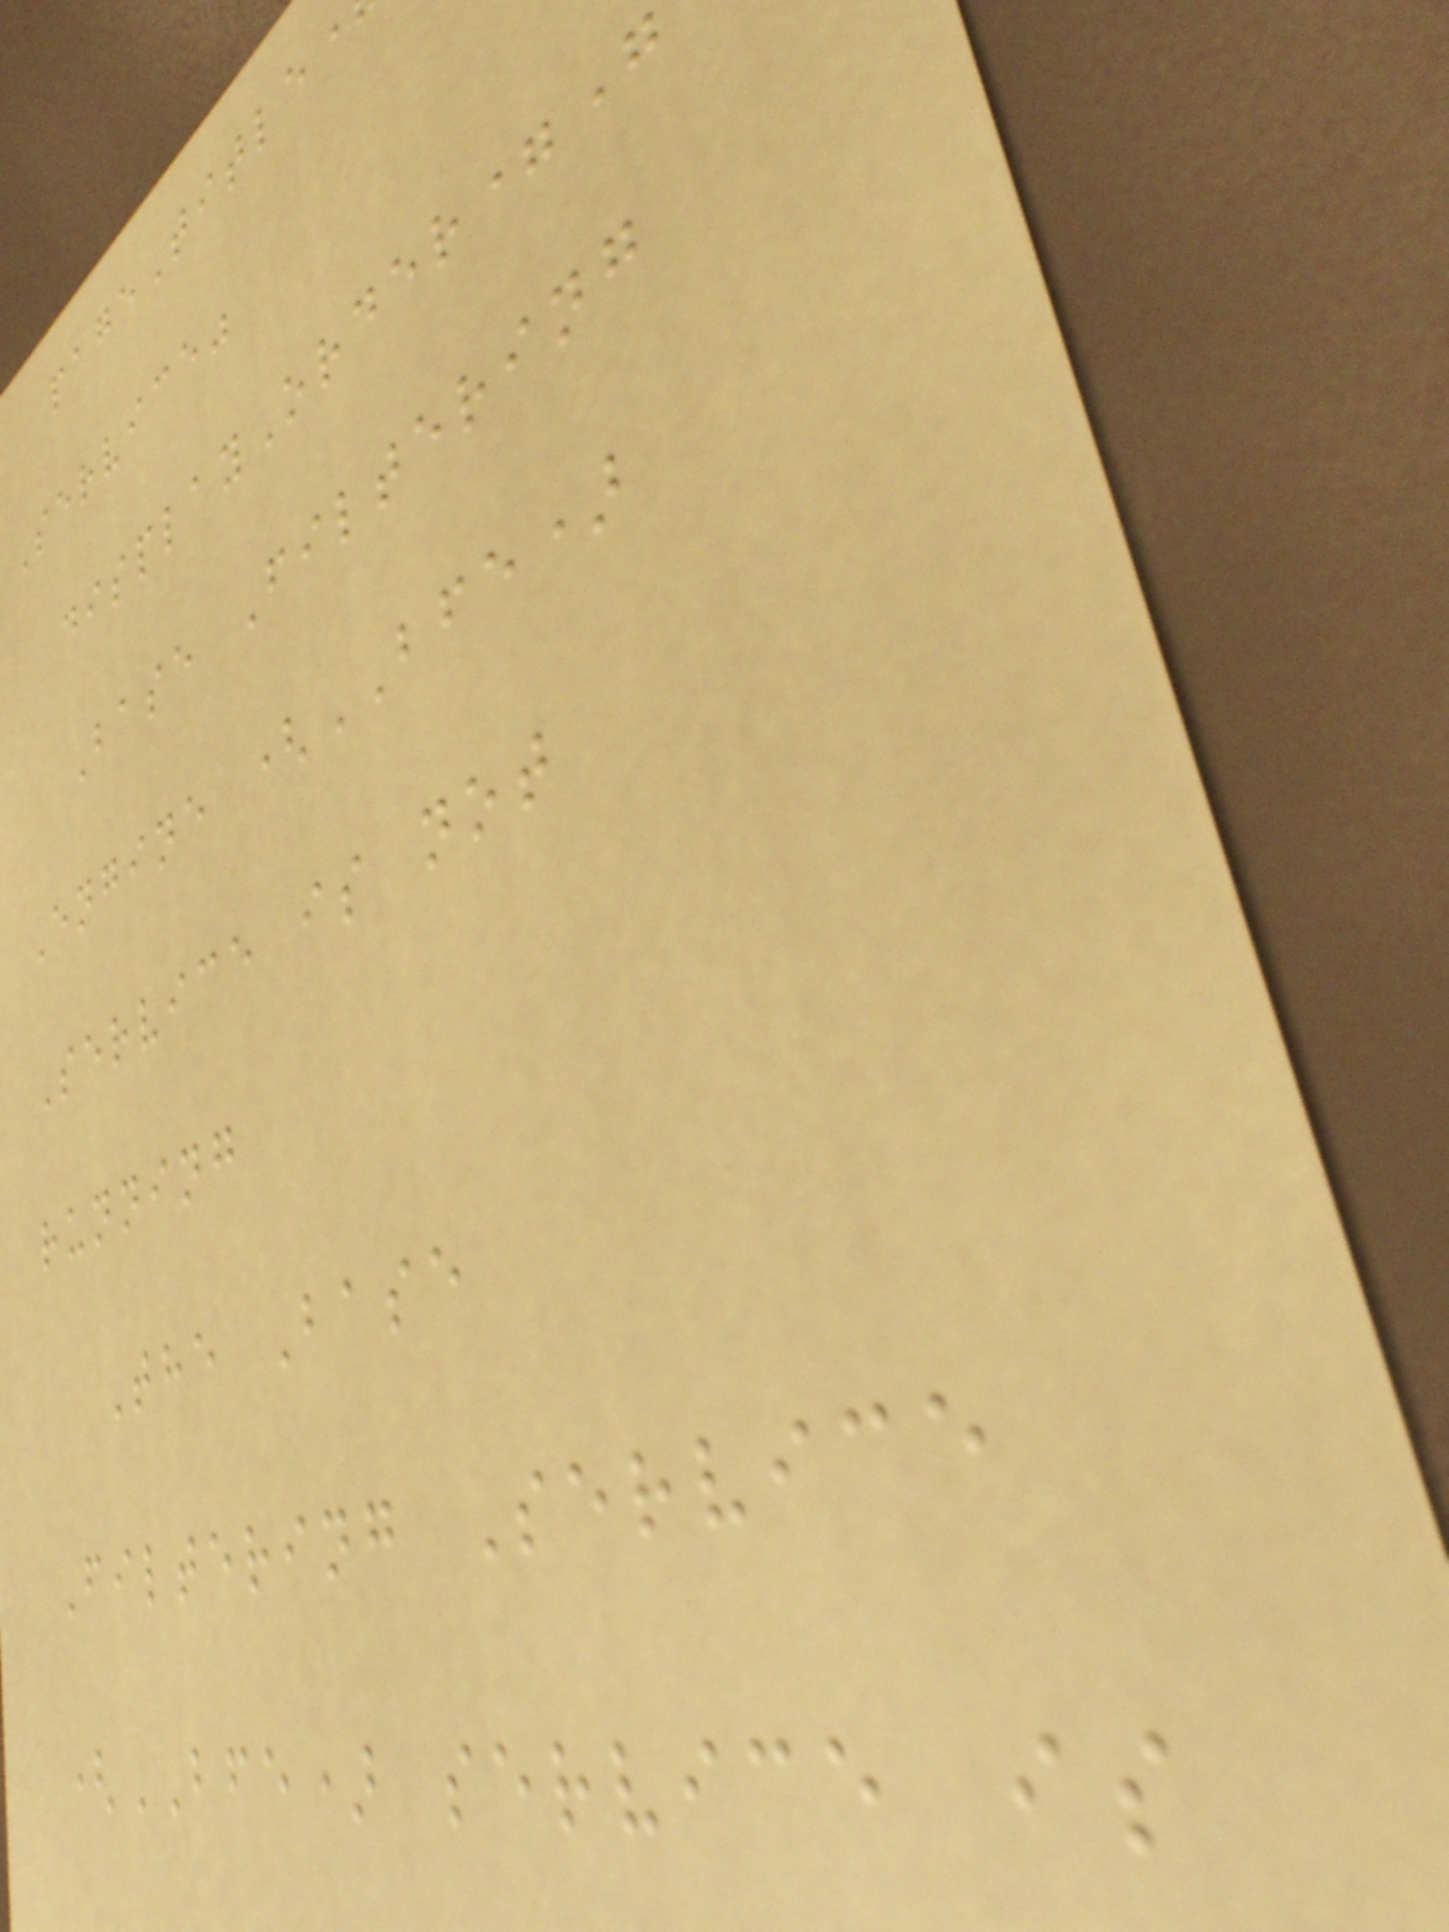pageTitle
Service"
displayOrder=
Base Filtering
Engine (BFE)
Service is not
running
The Base
Filtering Service
(BFE) service is
